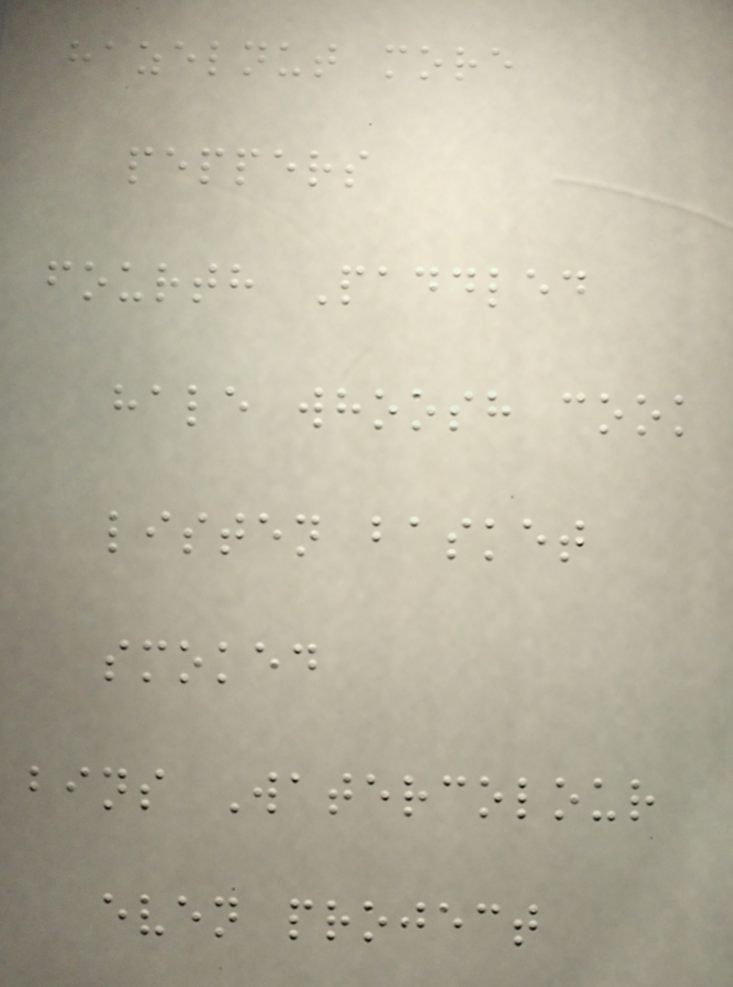hazelnut more
peppers
fourth Paddled
hale whoosh cook
listen basket
smoked
bins Watercolour
even project
